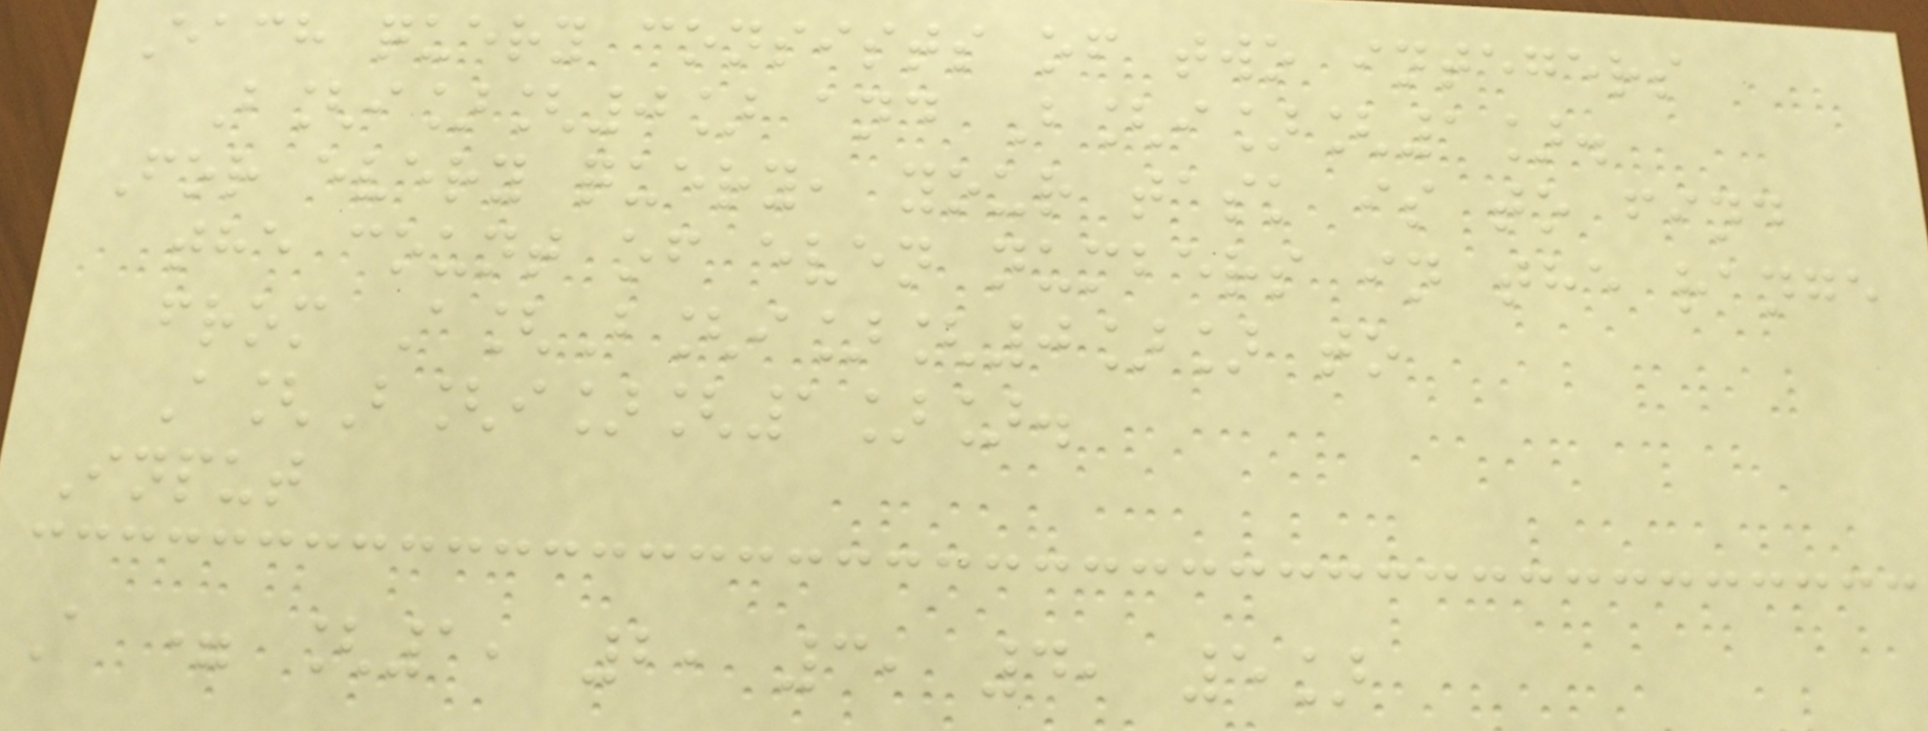Each query consists of two integers
B[i][0] and B[i][1].
For every query, your task is to find
the count of even numbers in the range
from A[B[i][0]] to
A[B[i][1]].
Input
A = [1, 2, 3, 4, 5]
